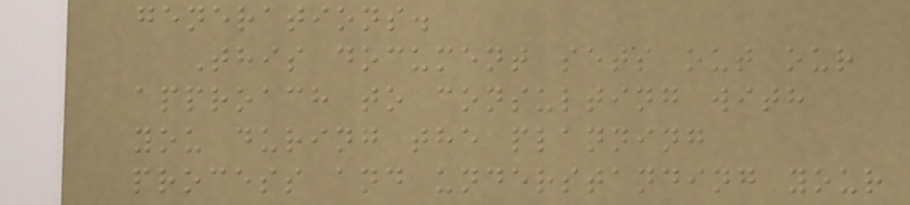generations.
This document sets out our
approach to consulting with
you during the planning
process and understanding your
